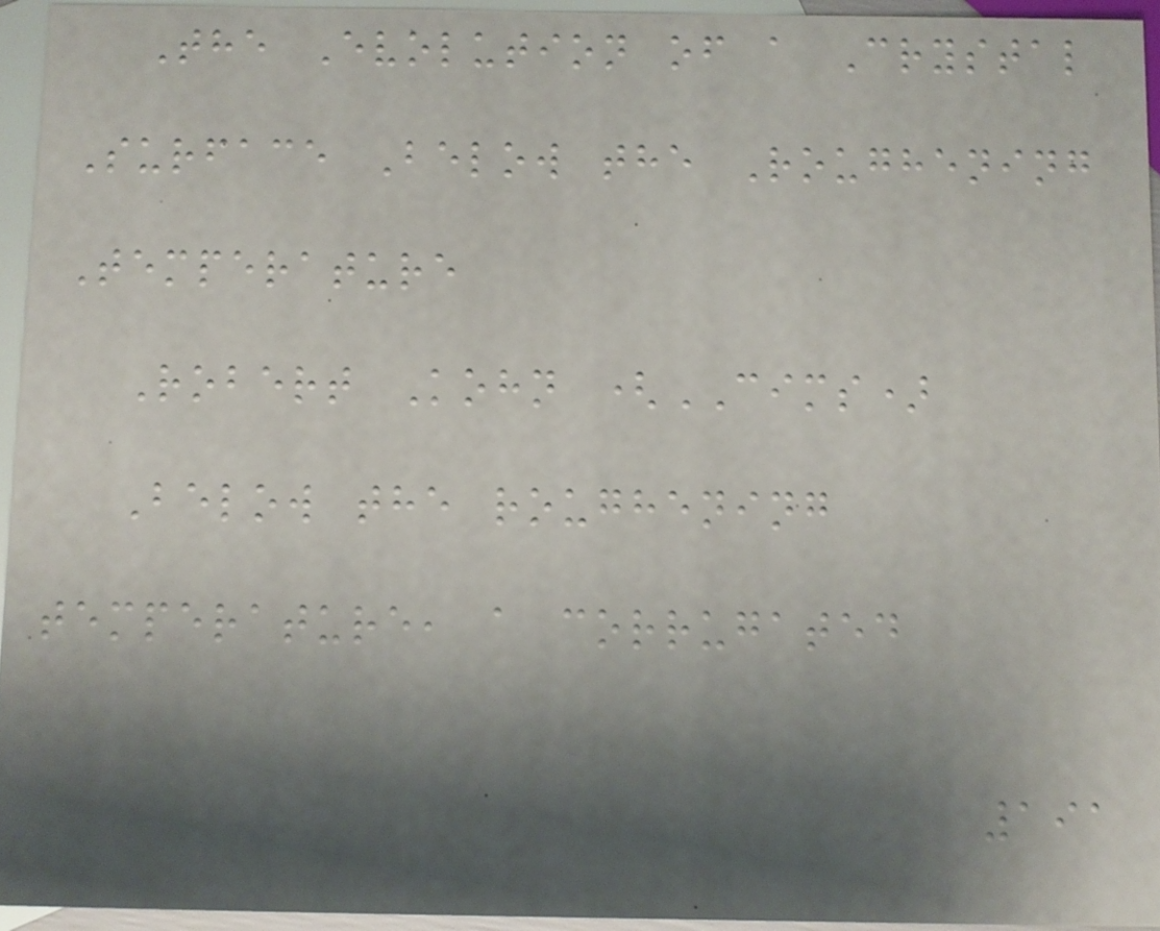The Evolution of a Crystal
Surface Below the Roughening
Temperature
Robert Kohn (CIMS)
Below the roughening
temperature, a corrugated
191
